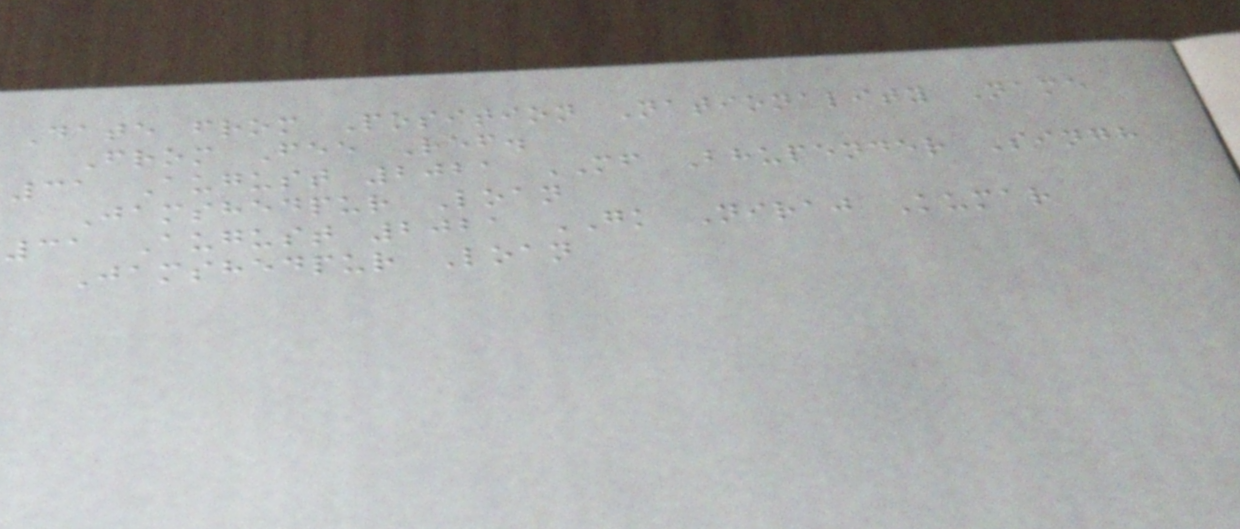Date from Position Nationality Name
From Fee Ref.
31 August 2021 MF Bhupender Singh
Jamshedpur Loan
31 August 2021 GK Niraj Kumar
Jamshedpur Loan
